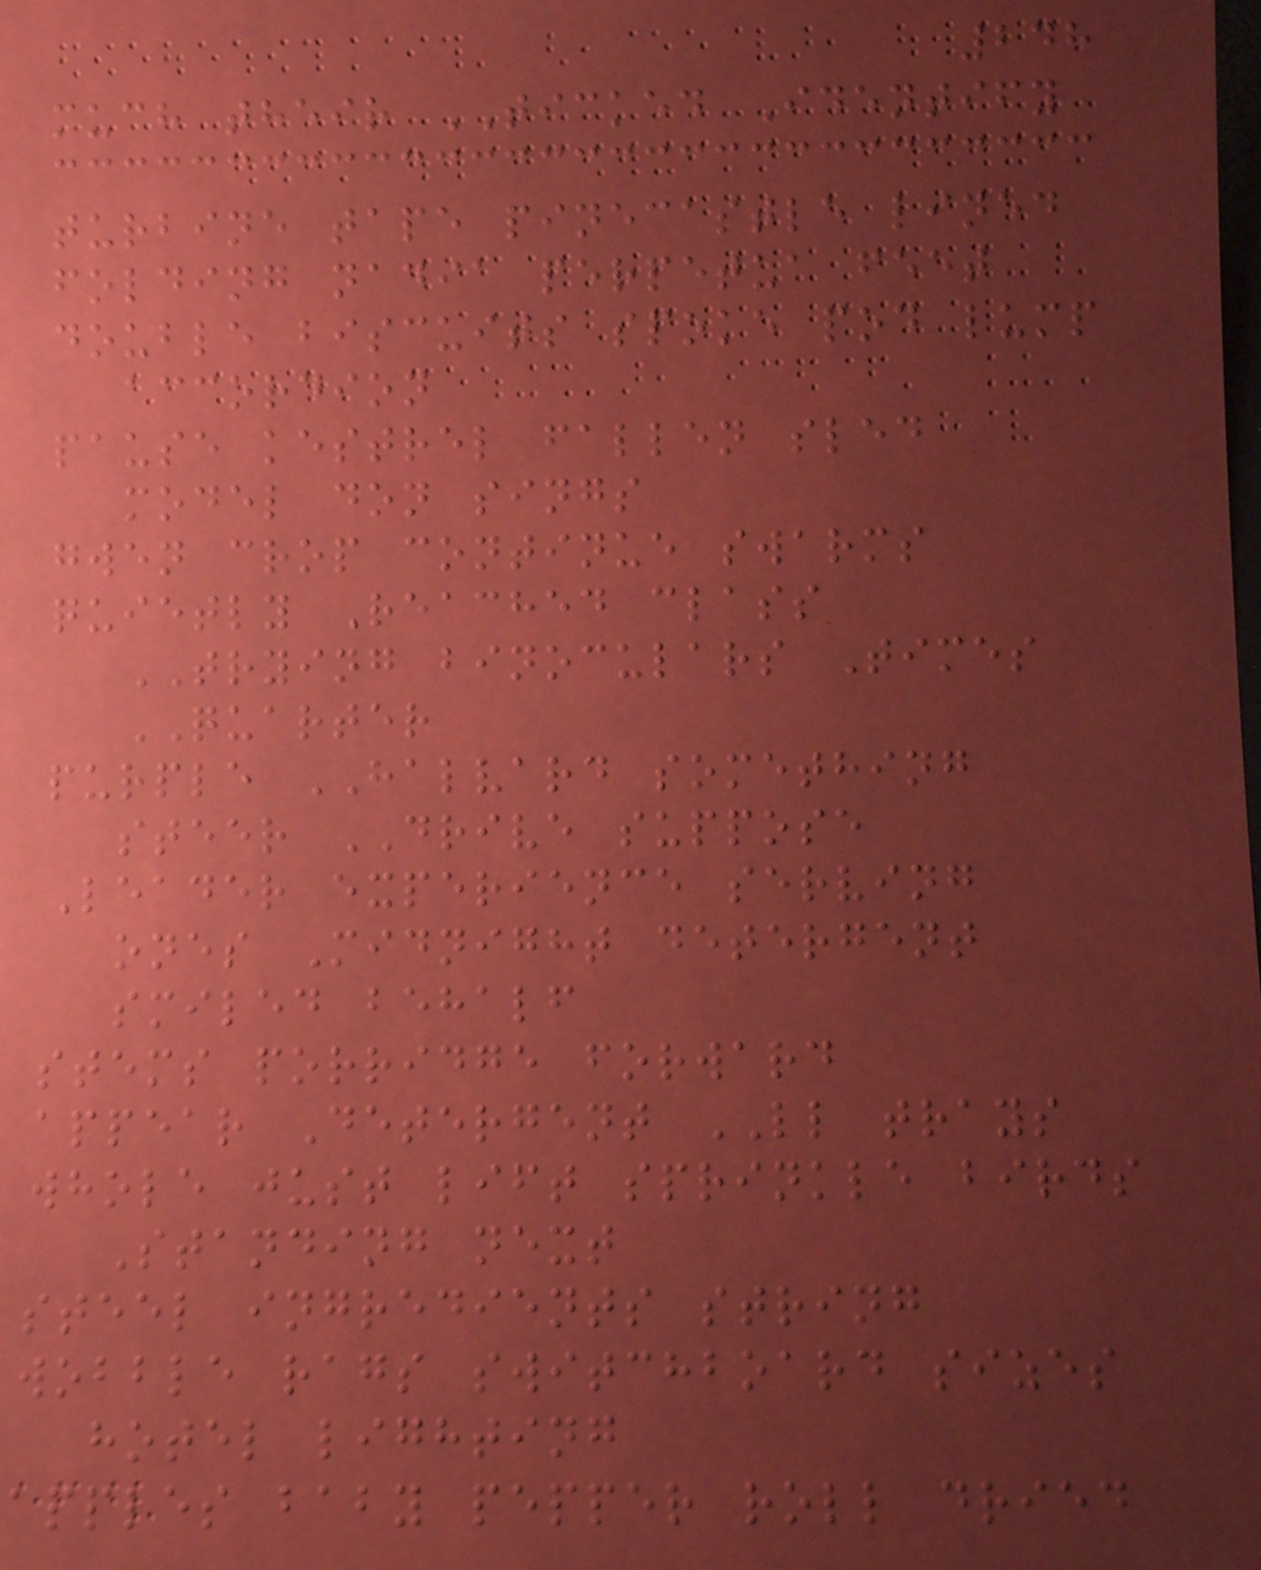248
much their TICKED Identify
turbine tape pinecastle lined
folding nadia perpetua feet
double biscuits spoke pod lump
accordion
pause kestrel fallen sled
model don sings
gwen crop continue swarms
quietly Reached class
TRYING binoculars Times
QUARTER
purple HALVARD something
steer DRIVE suppose
Leader experience serving
ones Midnight detergent
smiled behalf
stems porridge forward
appear Detergent LL trays
whole just lift sprinkle birds
Standing next
steel ingredients string
wobble rags switchboard sizes
hotel lighting
apples baby pepper roll dried
